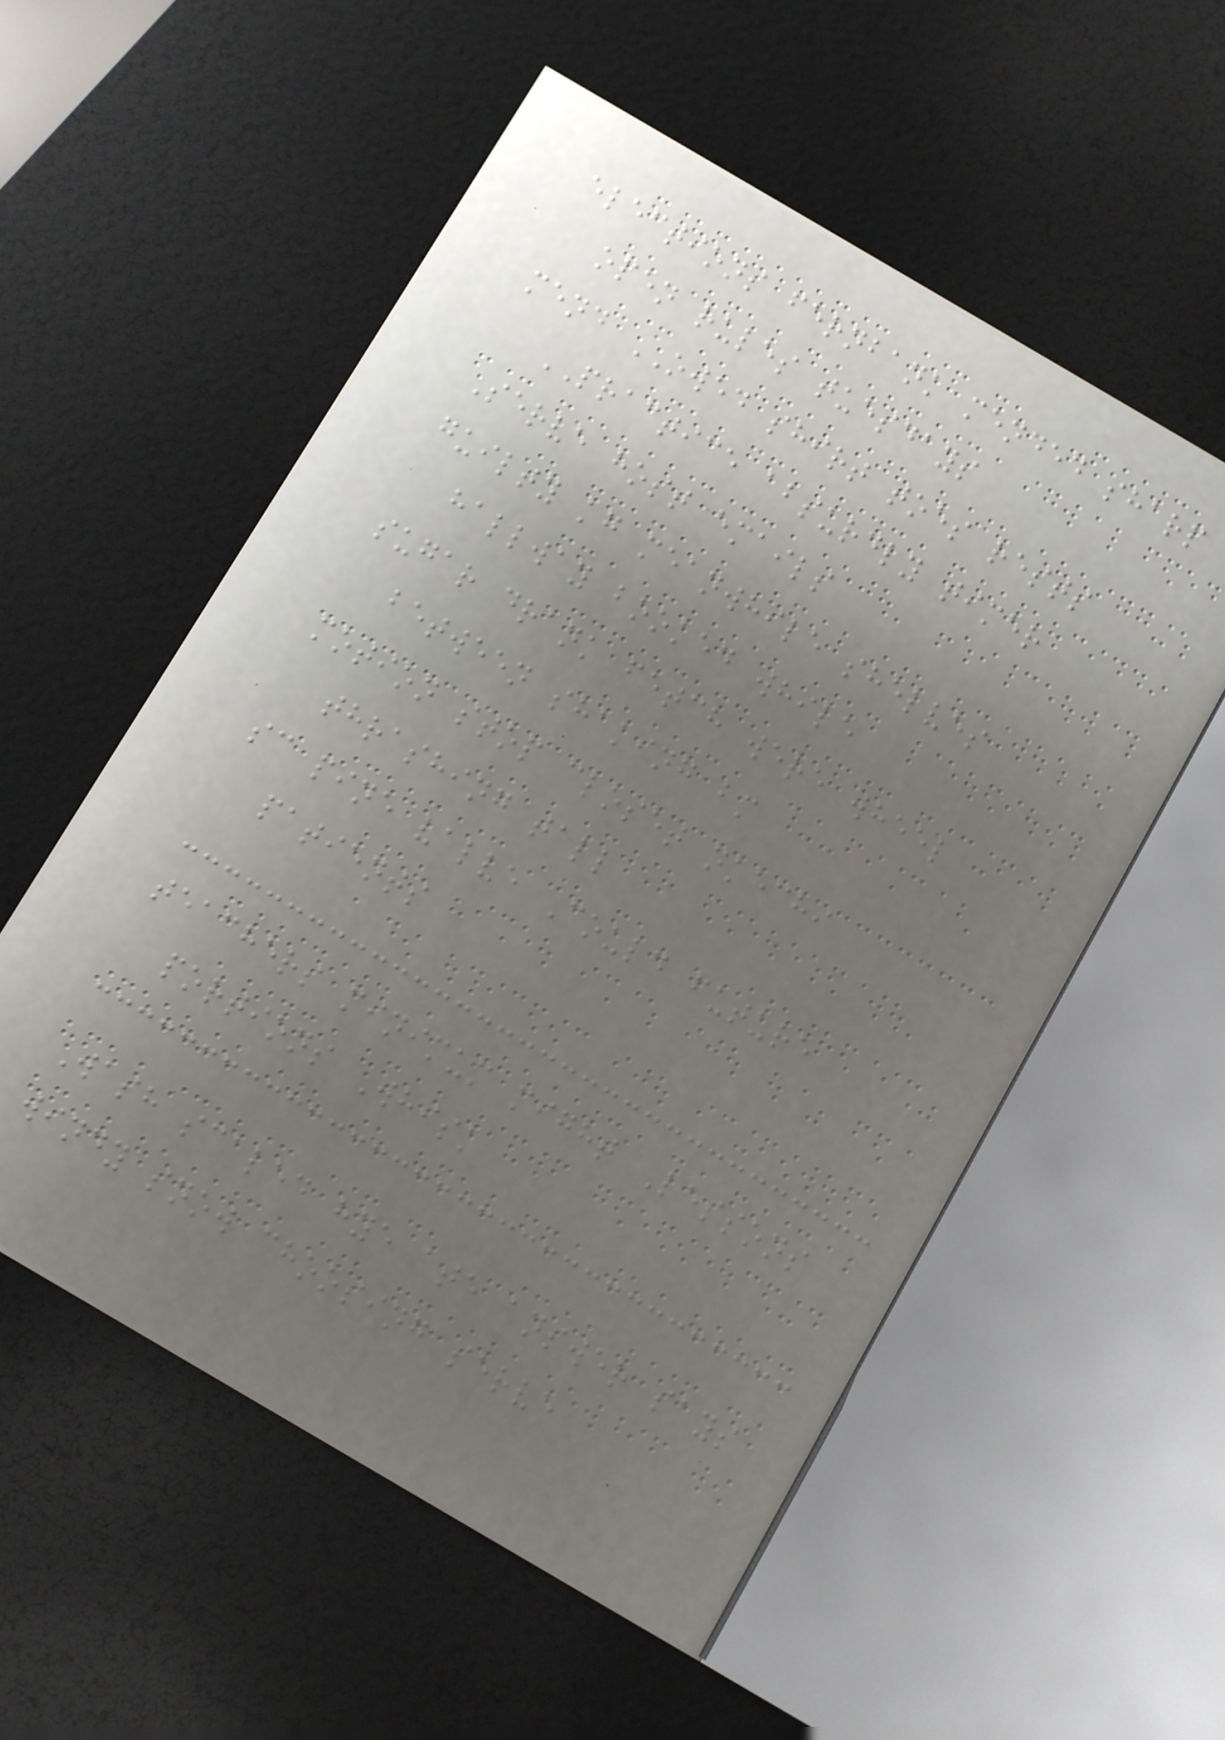elections fernbank mended sharp
open rules tuesdays
mend OWED shirt toes rests
PRACTICE absurdly timer
Serve host emails
guilty kg meanwhile shelves
hallway booked while
sugar drank fetch were wheel
between shaking bm
motion stop closet nkechi
thrashing tall
sc pine valve Could future
patients
teachers minimum might Lessons
portions Whisk
Wash scaled hye ate answer says
windy snow choosing serve
